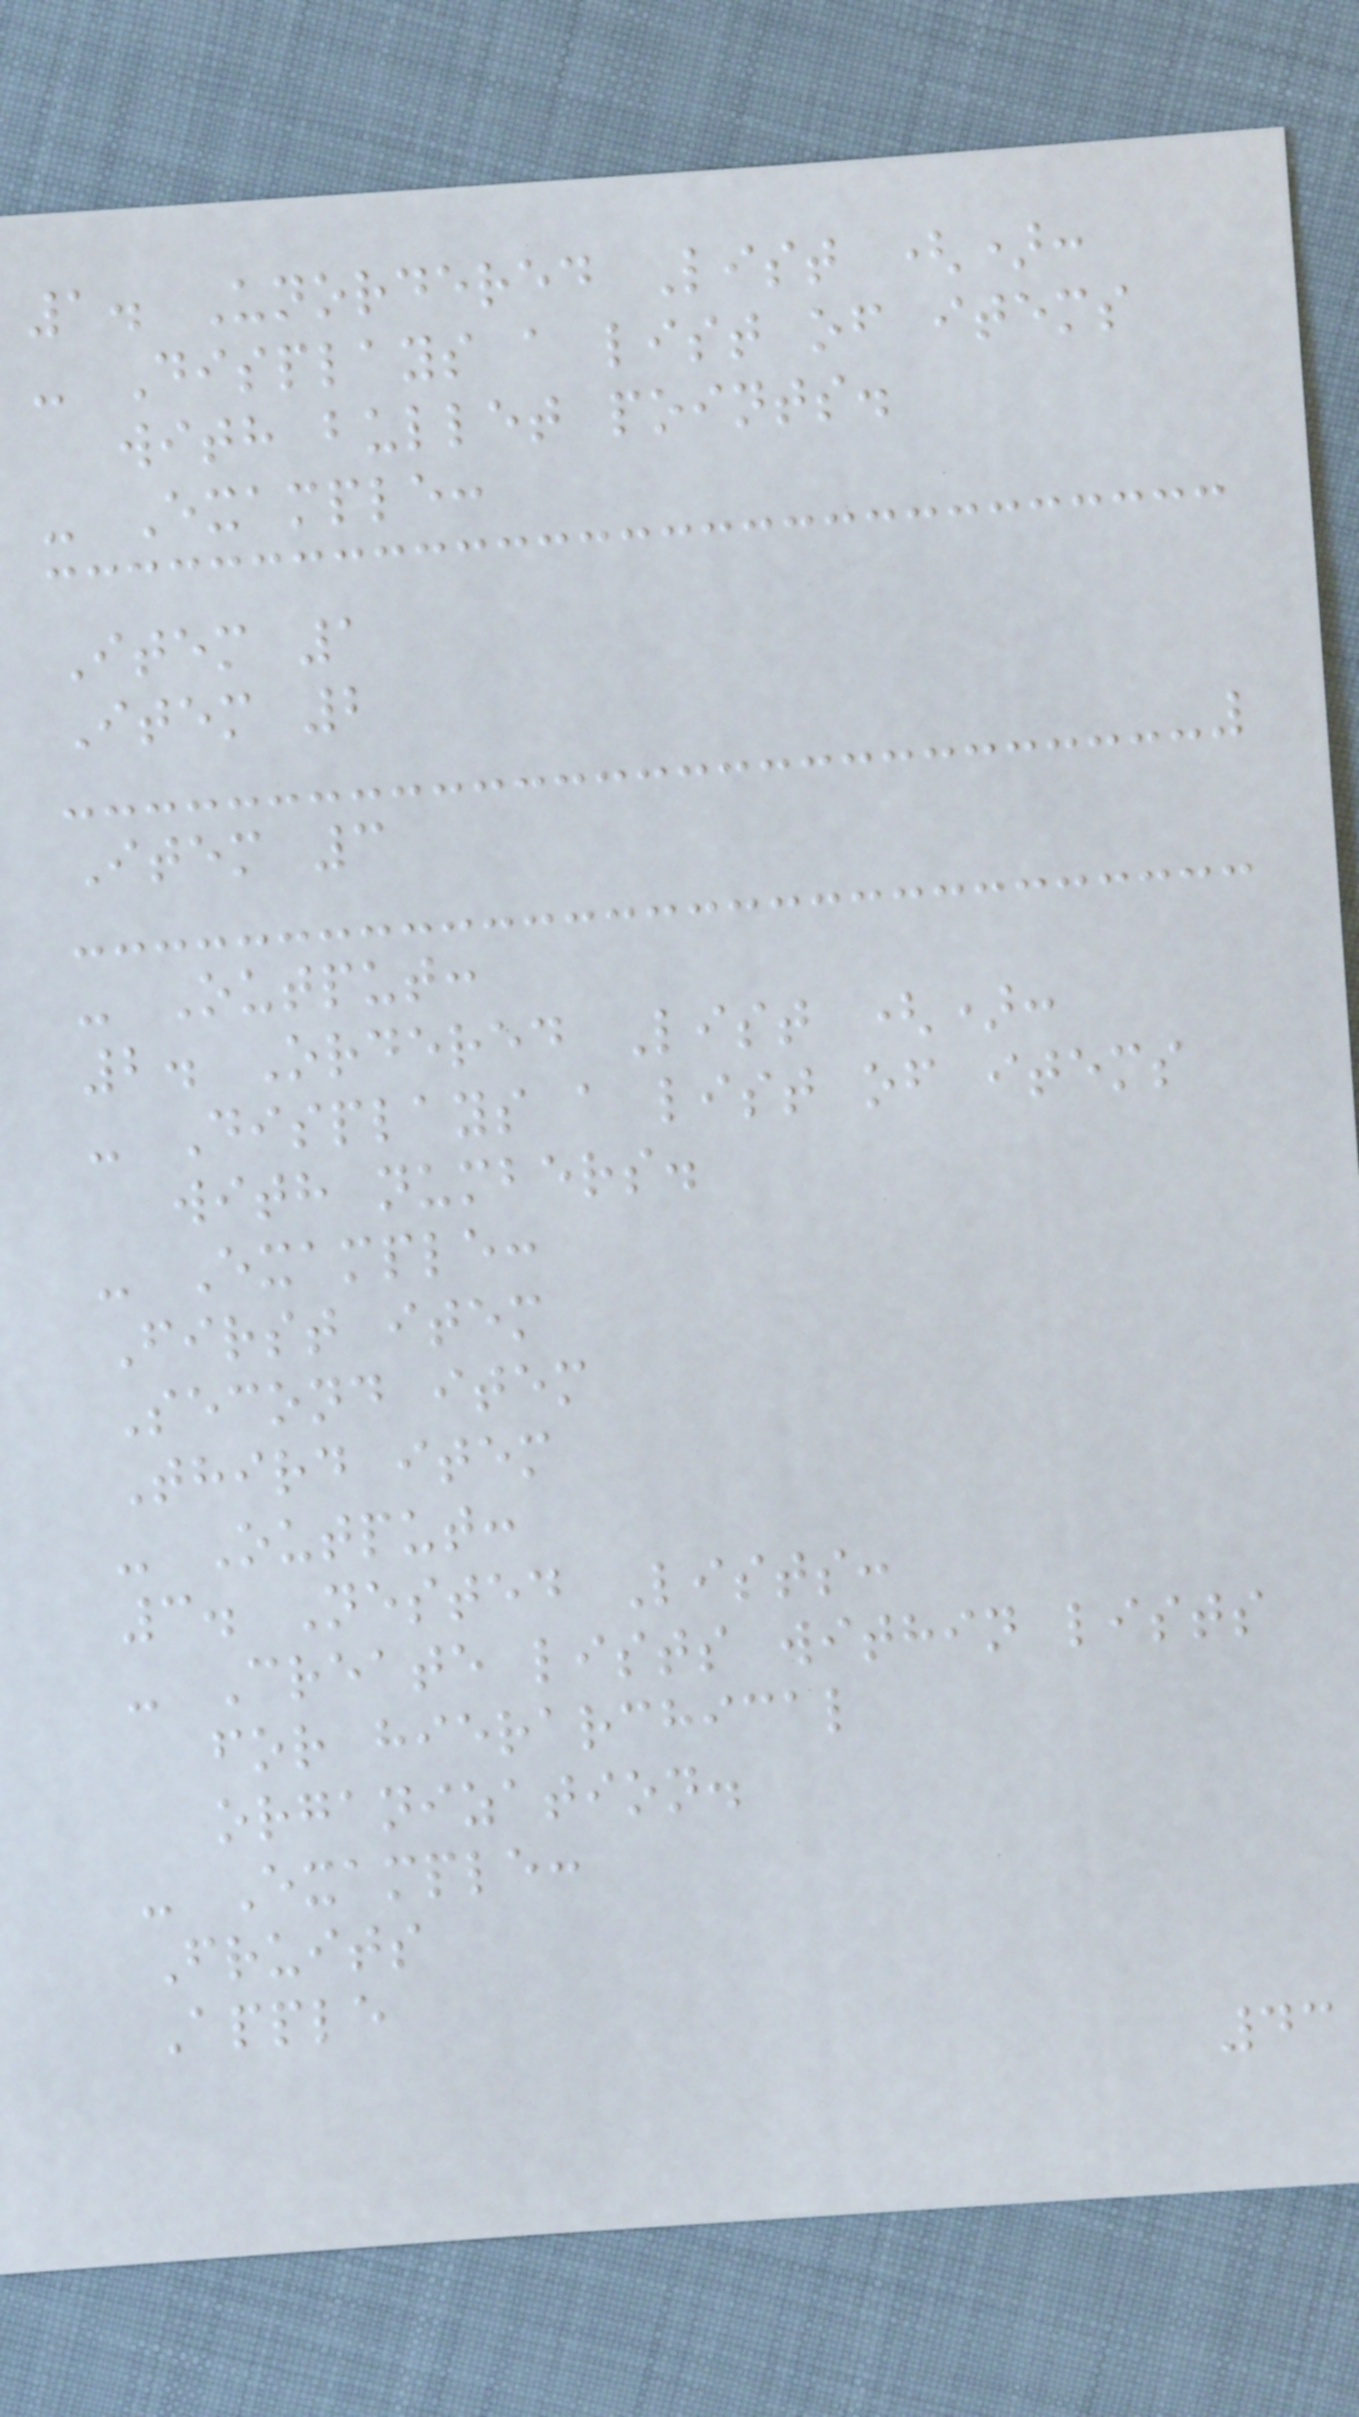1. Unordered List ():
- Displays a list of items
with bullet points.
- Example:
Item 1
Item 2
Item 3
- Output:
2. Ordered List ():
- Displays a list of items
with numbers.
- Example:
First item
Second item
Third item
- Output:
3. Nested Lists:
- Create lists within lists
for hierarchical
organization.
- Example:
Fruits
Apple
43
